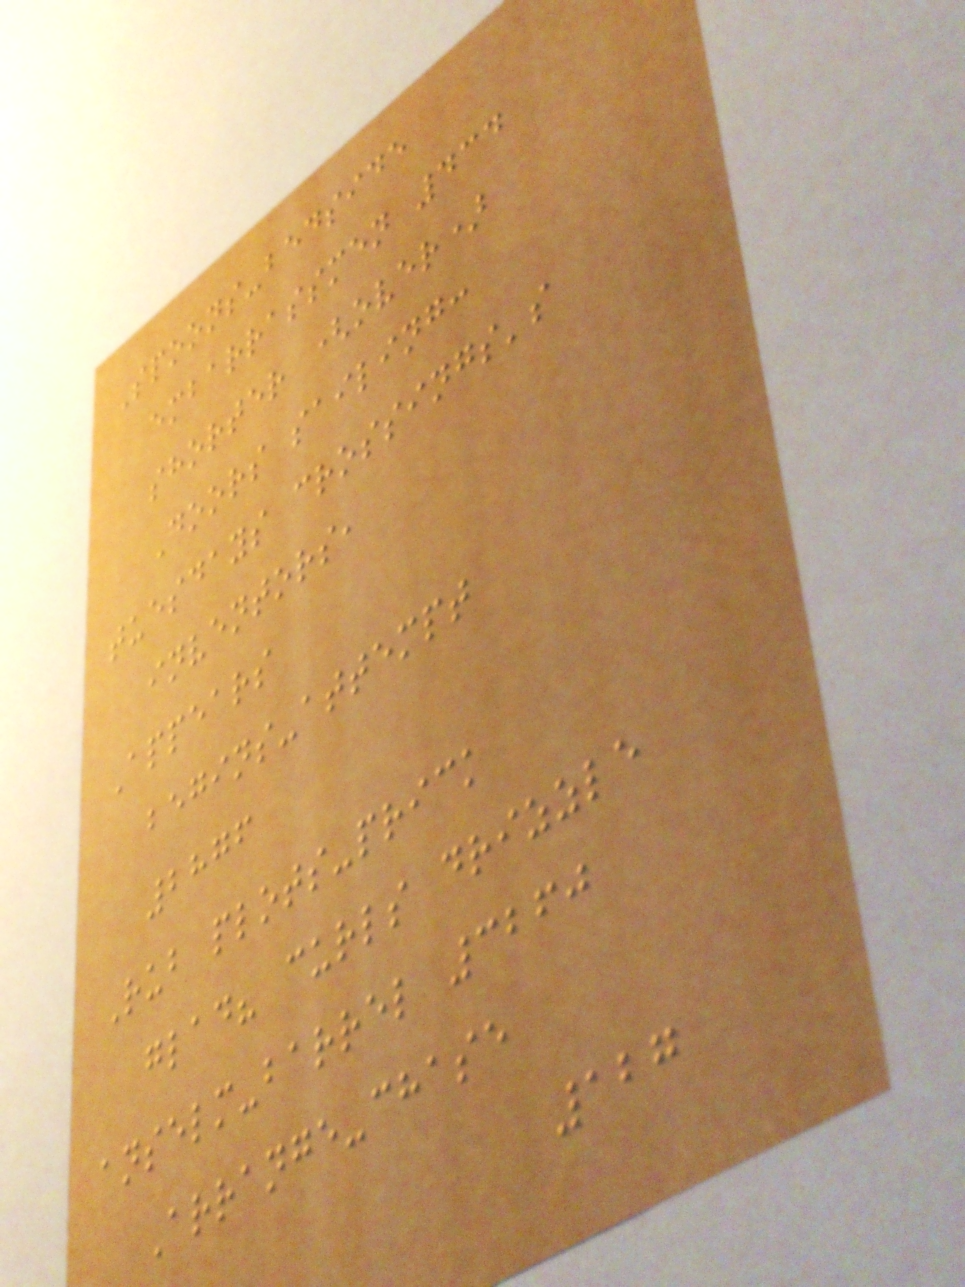Spoons-bedside
embarrassmen 434
shorter (over)
Doors sailing:
tuesdays crossings's
inventors,
Appears
begins-attempt
2876
Rub plots-prick
glad? curls drizzle
anselm-barrel 3260
Arrange-chase
127
